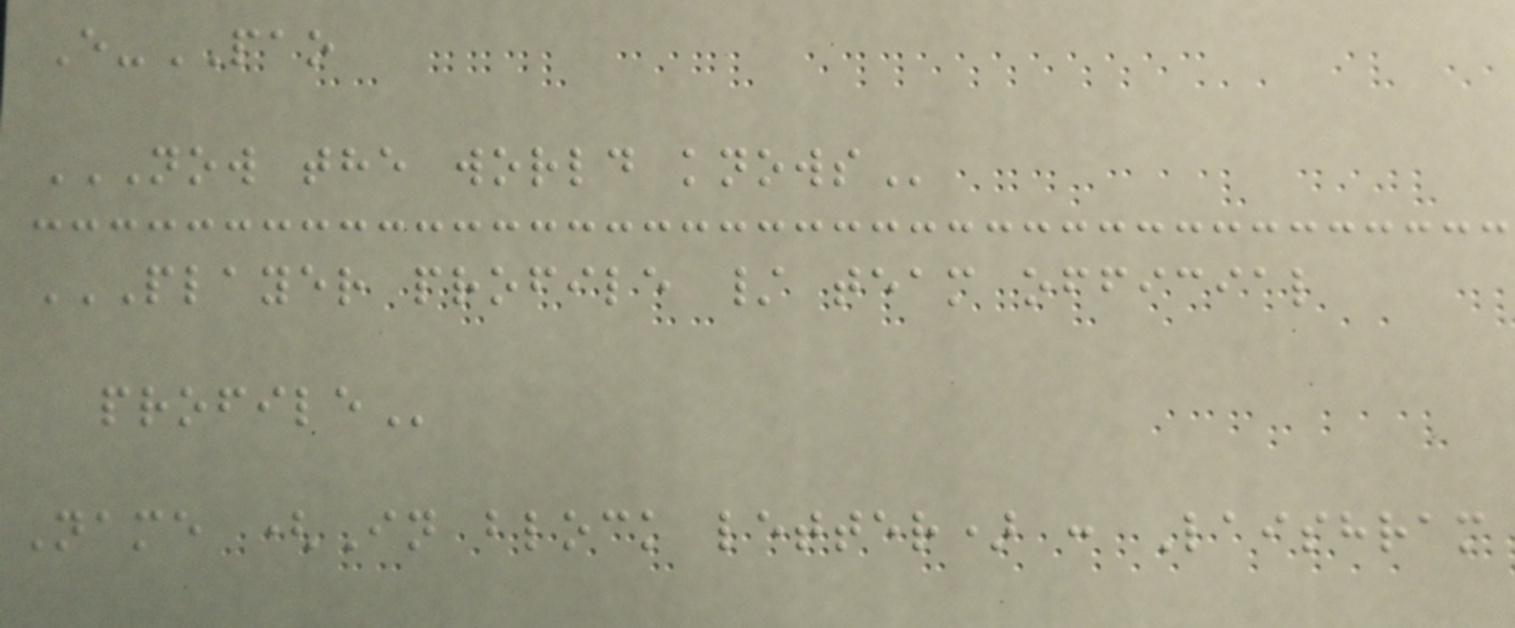E-PAO
NOW THE WORLD KNOWS
PLAYER PROFILE / TEAM OFFICIAL
PROFILE
Name (In block letter) : Laishram
